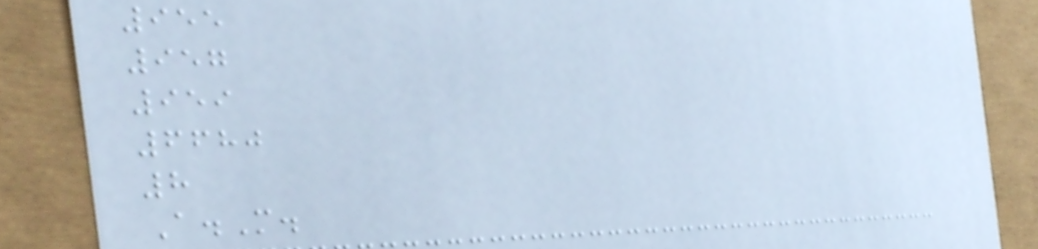955
957
959
6680
8
A.M.
